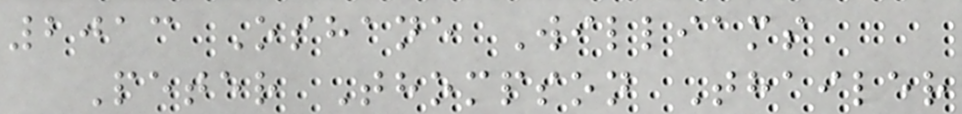2013 Oshane Williams
Peter Thompson Thailer
